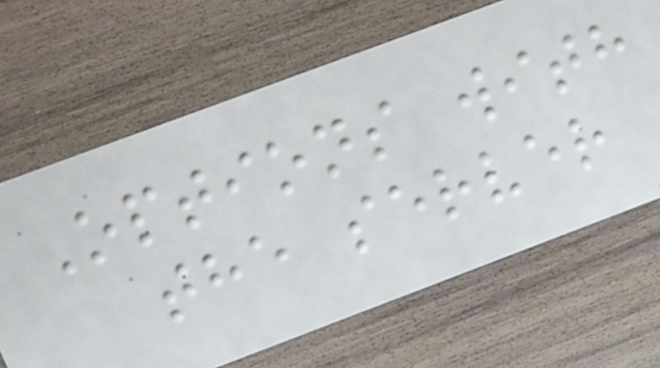Options with
the server
